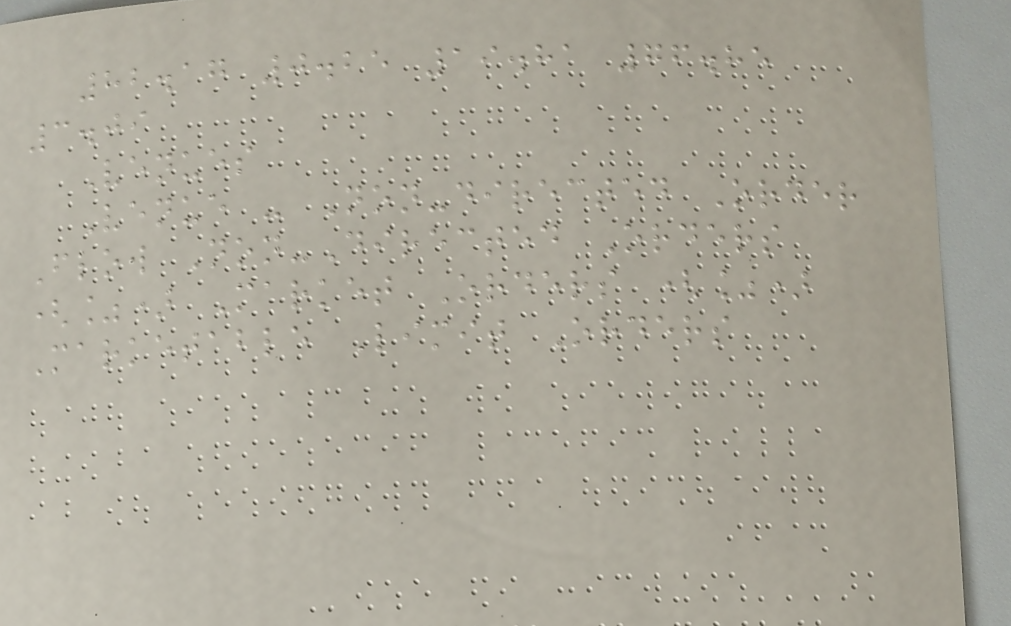82.17 0.25 19.81 76.85
3.09
Venues
Venue - Non-directed Order
Flow Non-Directed Orders
(%) Market Orders (%)
Marketable Limit Orders
